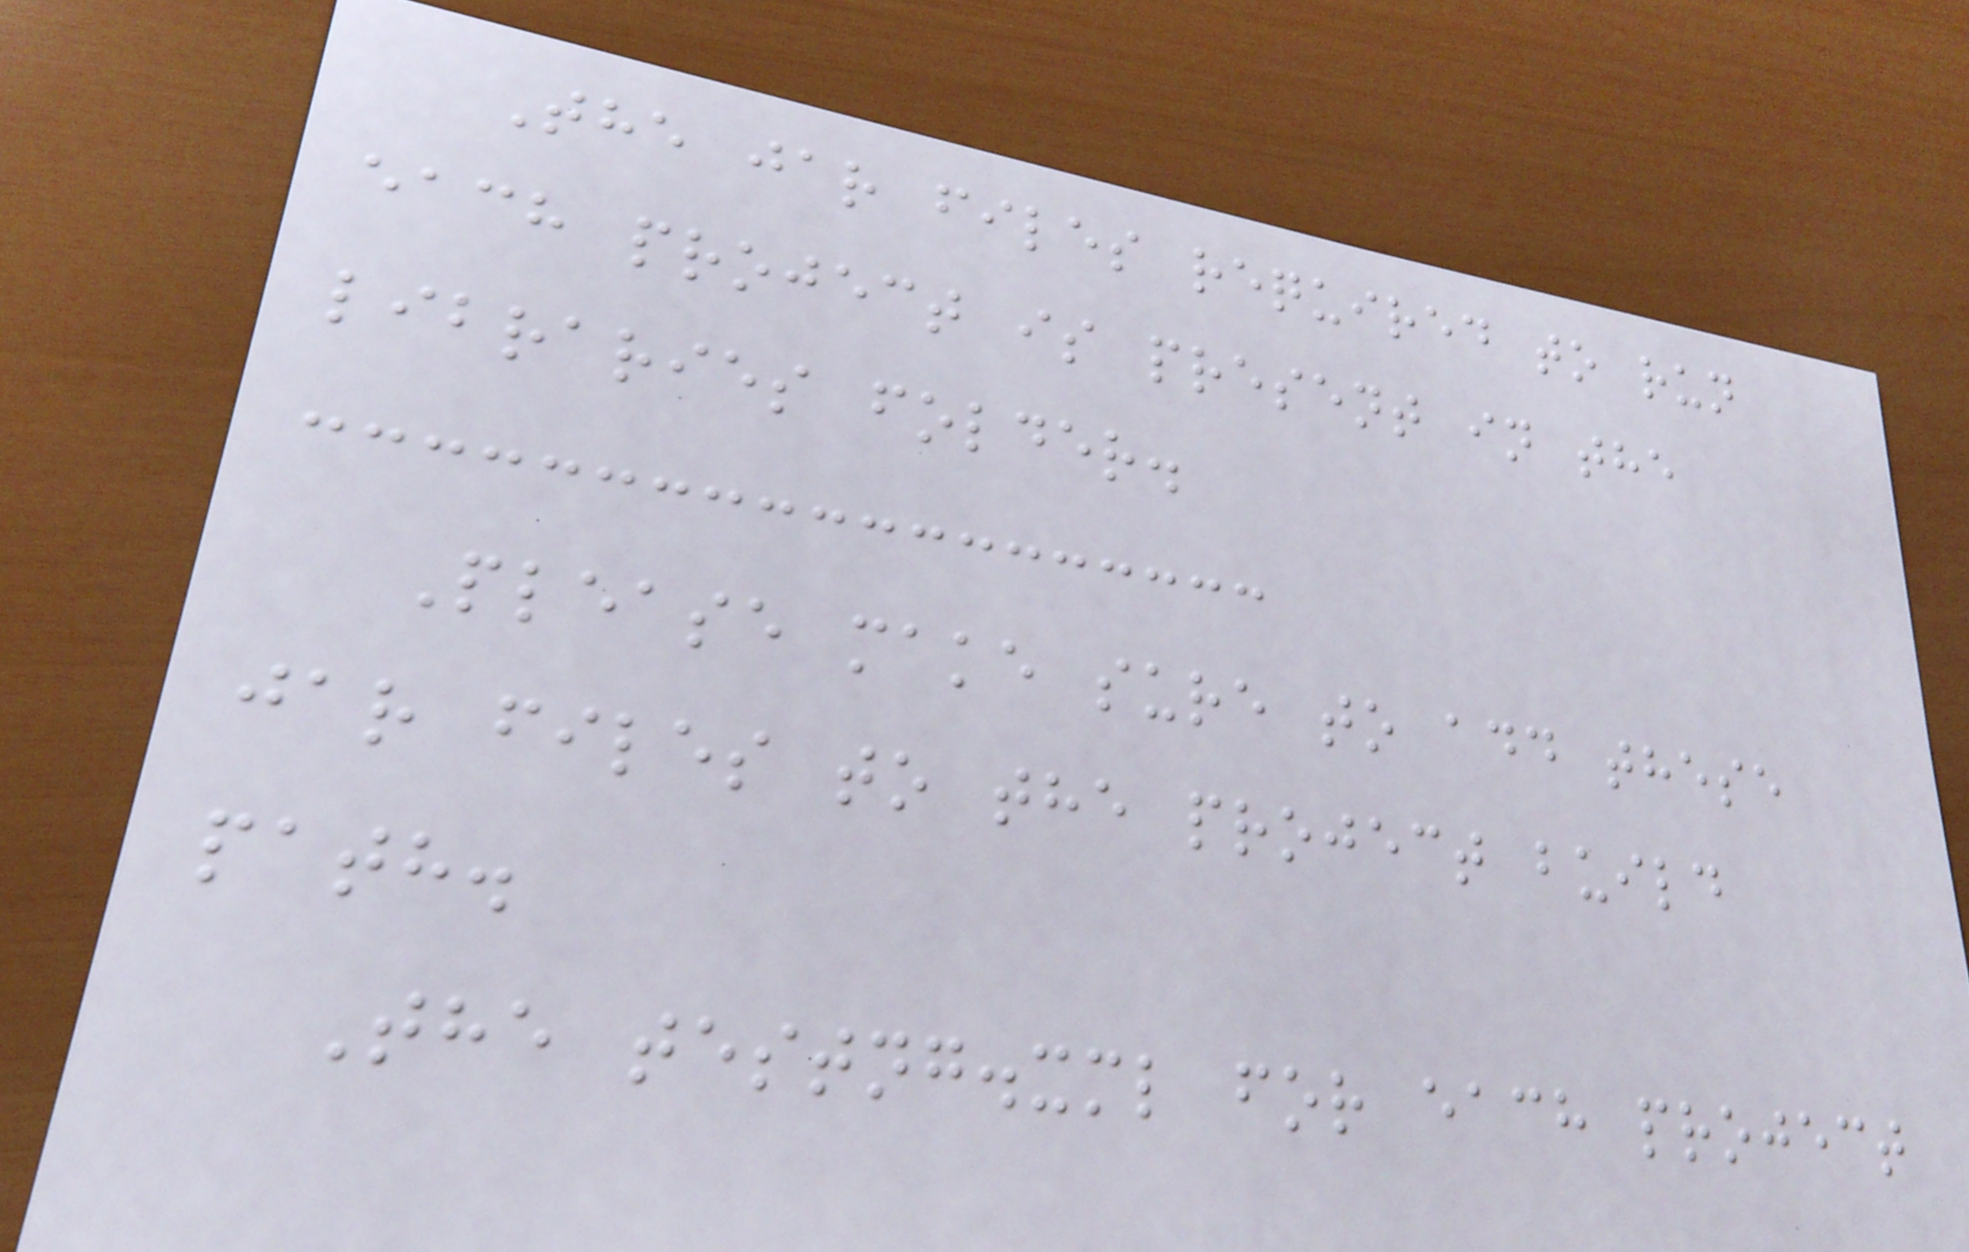The jar files required to run
each project is present in the
libraries folder.
Please make sure to add these
jar files to the project build
path.
The testng.xml for each project
